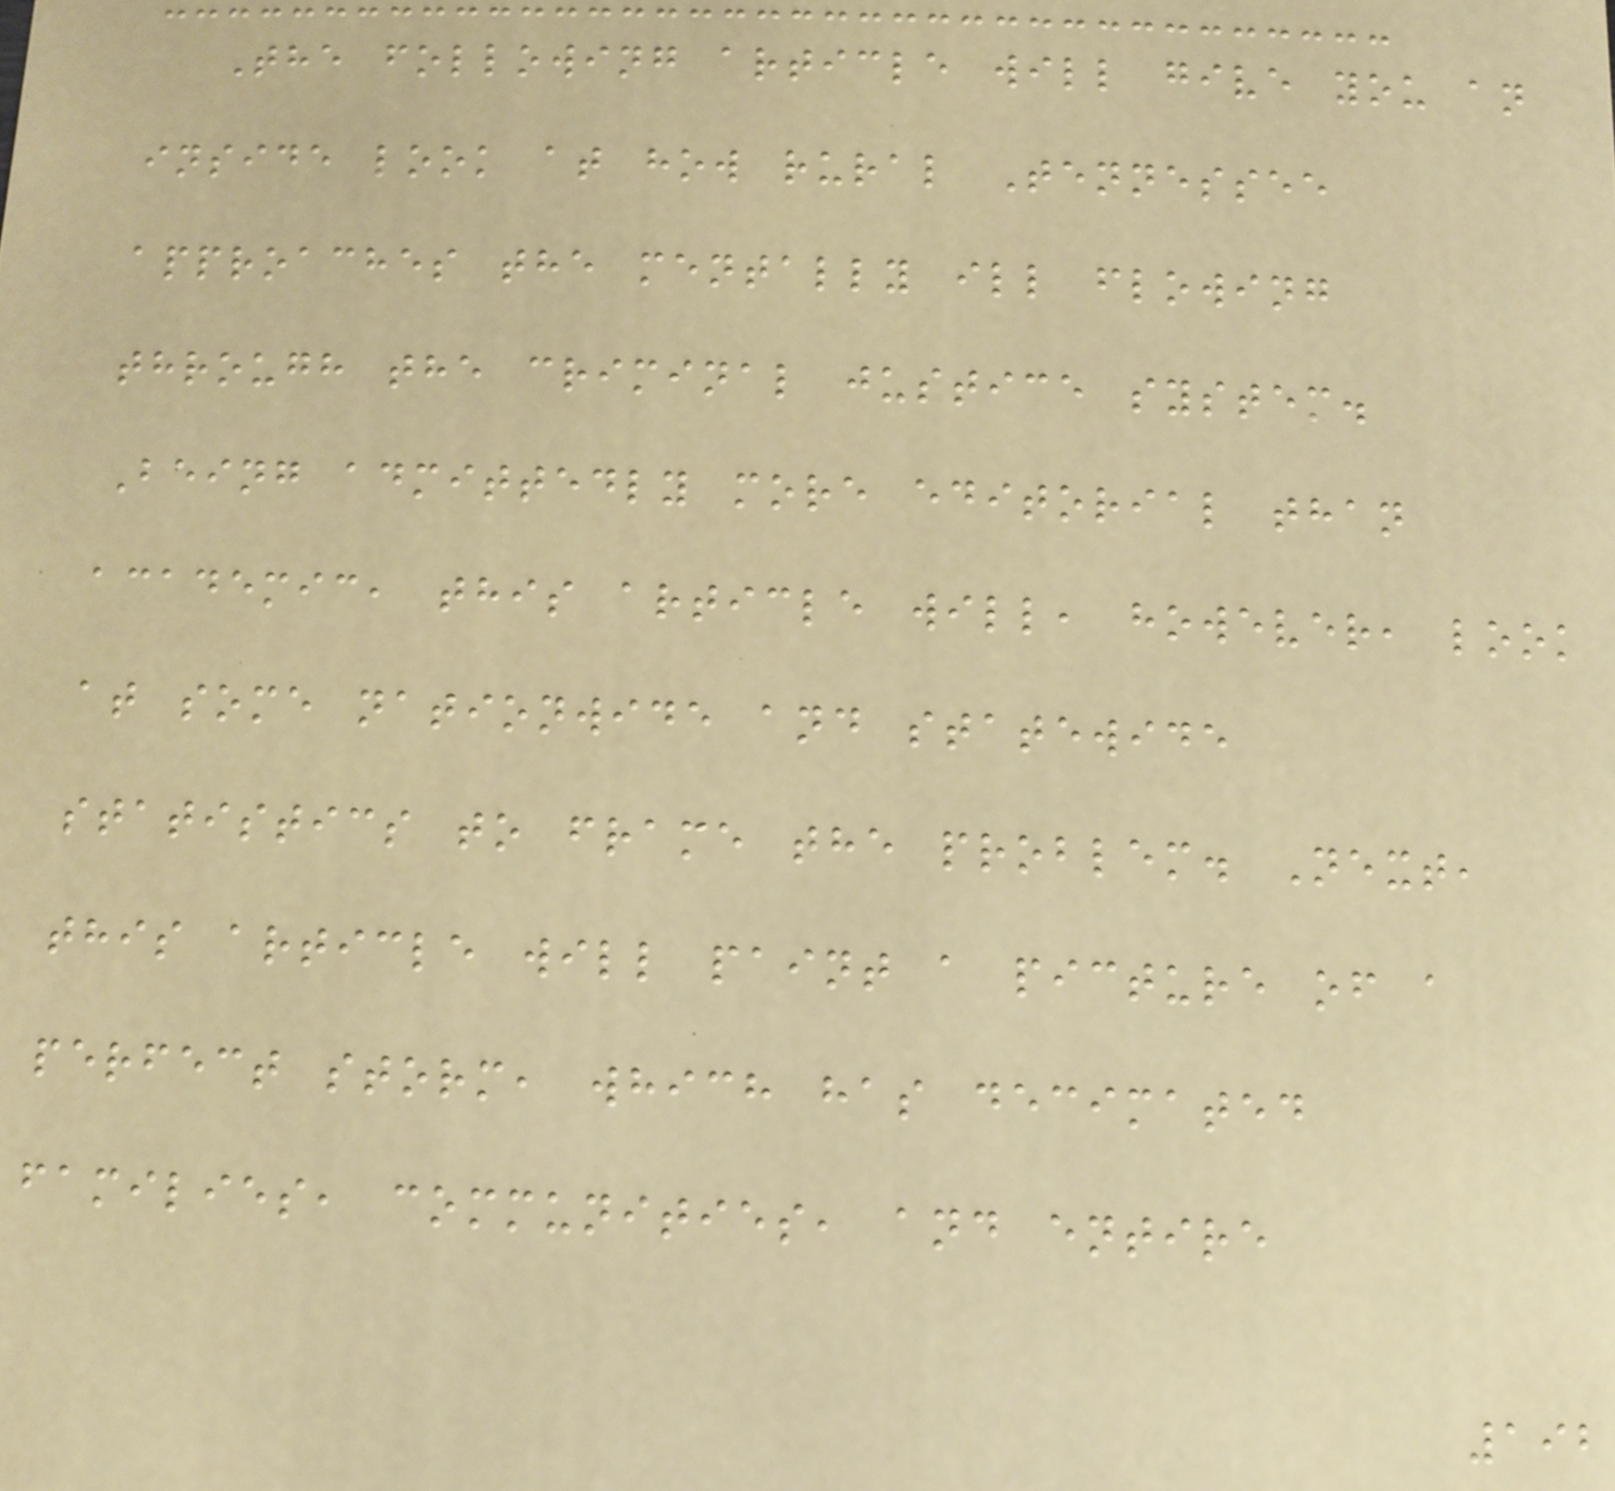The following article will give you an
inside look at how rural Tennessee
approaches the mentally ill flowing
through the criminal justice system.
Being admittedly more editorial than
academic, this article will, however, look
at some nationwide and statewide
statistics to frame the problem. Next,
this article will paint a picture of a
perfect storm, which has decimated
families, communities, and entire
192
